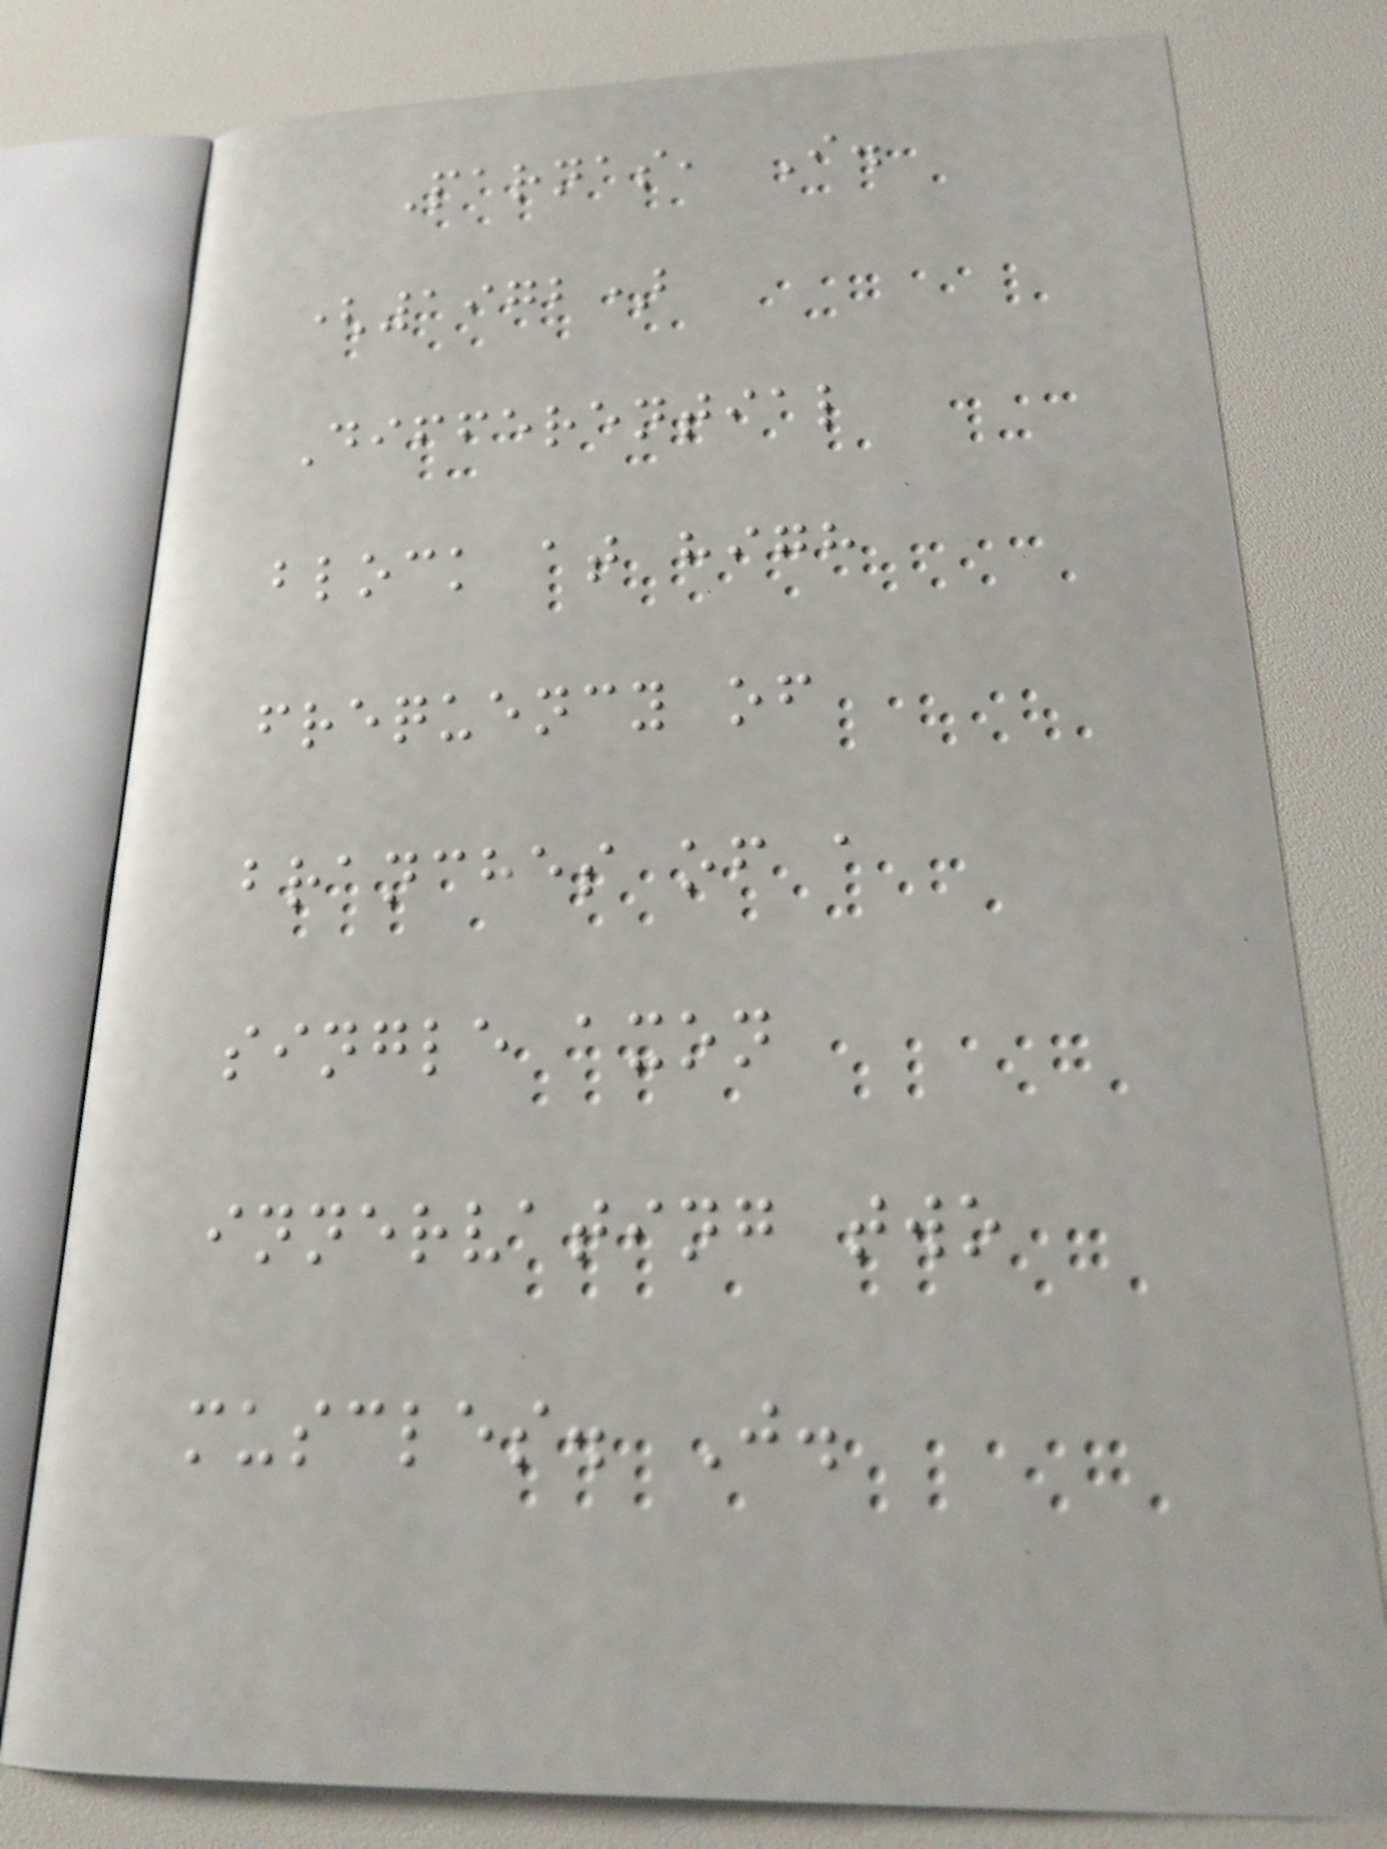Parnas, I.
(1972)
Differential
block at high
frequency of
branches of a
single axon
innervating two
muscles. J.
